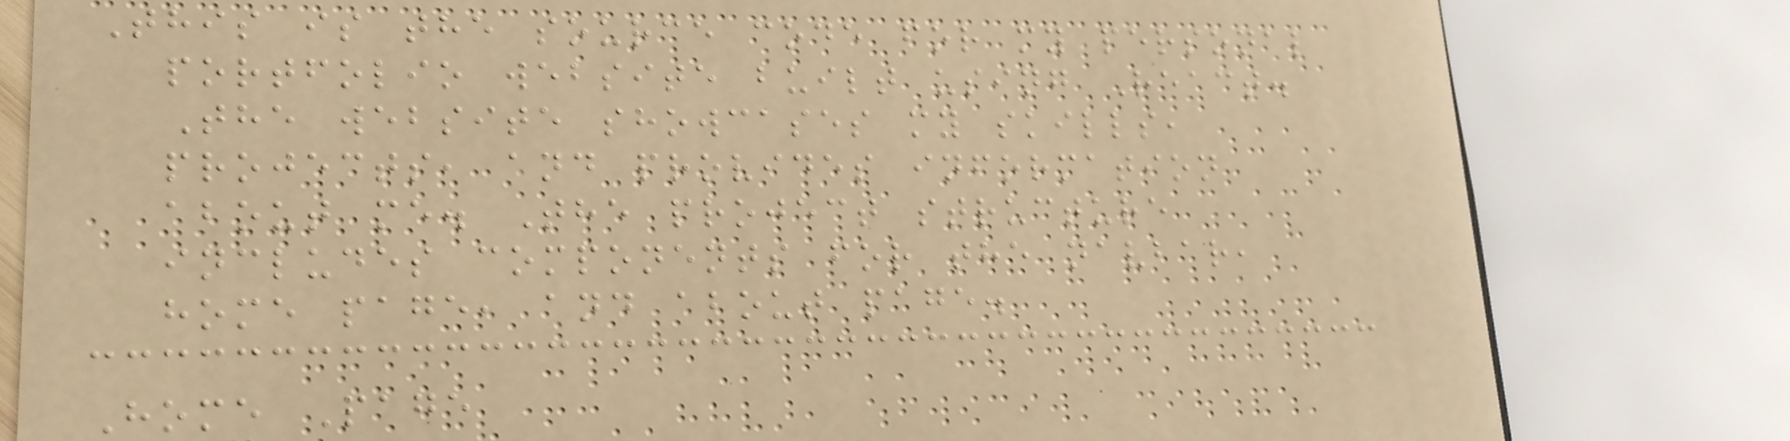This is the source code for my personal
portfolio website built using React.
The website showcases my skills,
projects, and provides information
about me. The project structure
includes components for the navbar,
home page, and about page.
Home Page
